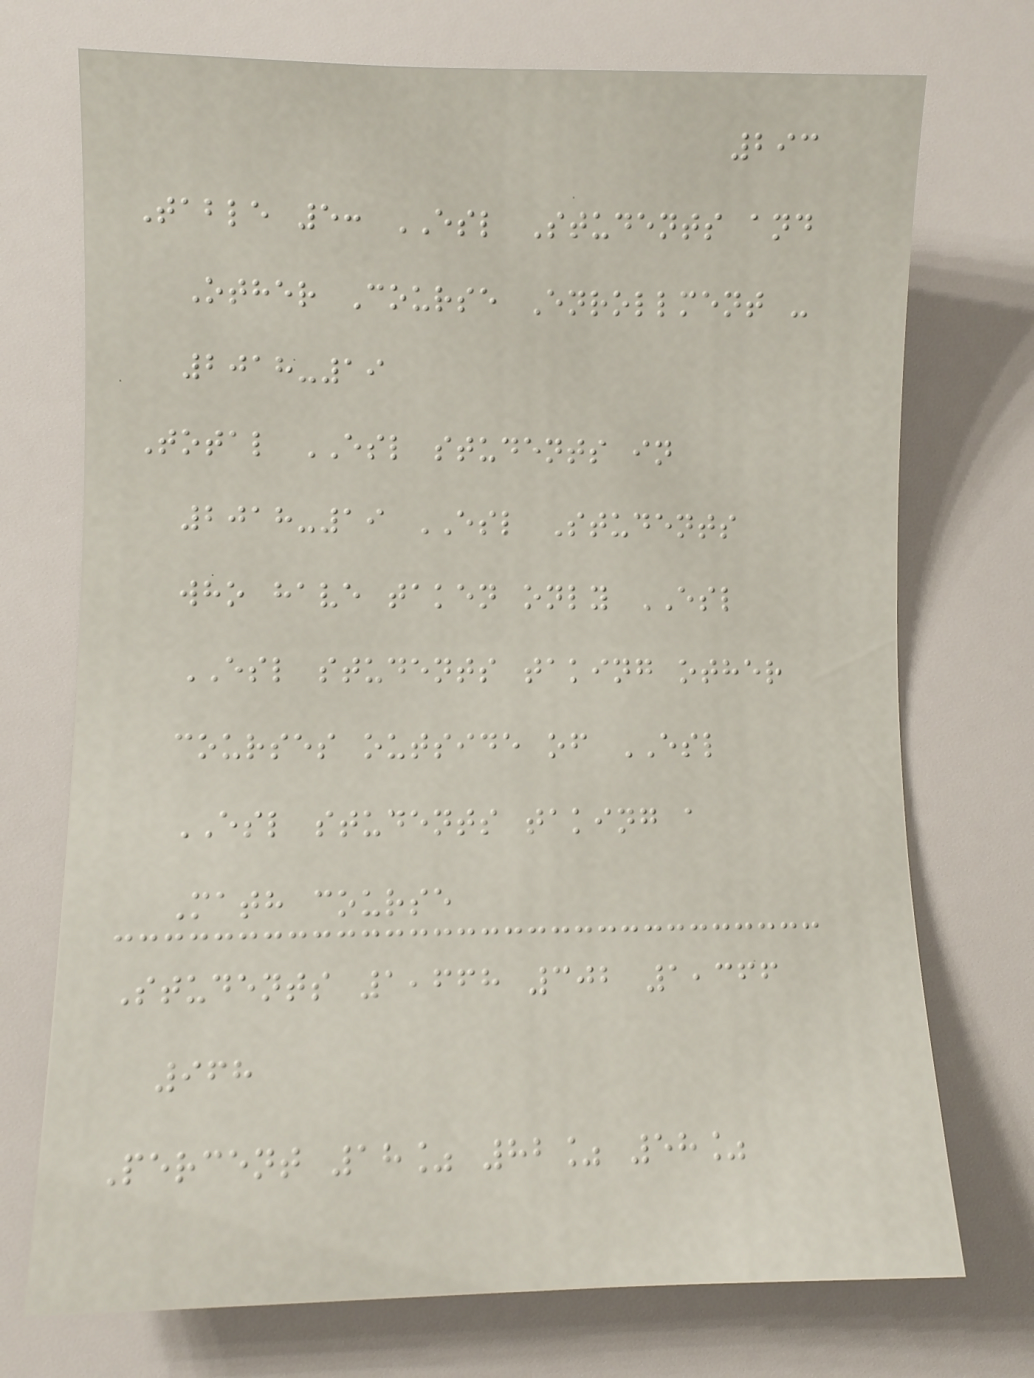293
Table 5: ESL Students and
Other Course Enrollment -
2018-19
Total ESL students in
2018-19 ESL Students
who have taken only ESL
ESL students taking other
courses outside of ESL
ESL students taking a
Math course
Students 1,668 302 1,366
968
Percent 18% 82% 58%
